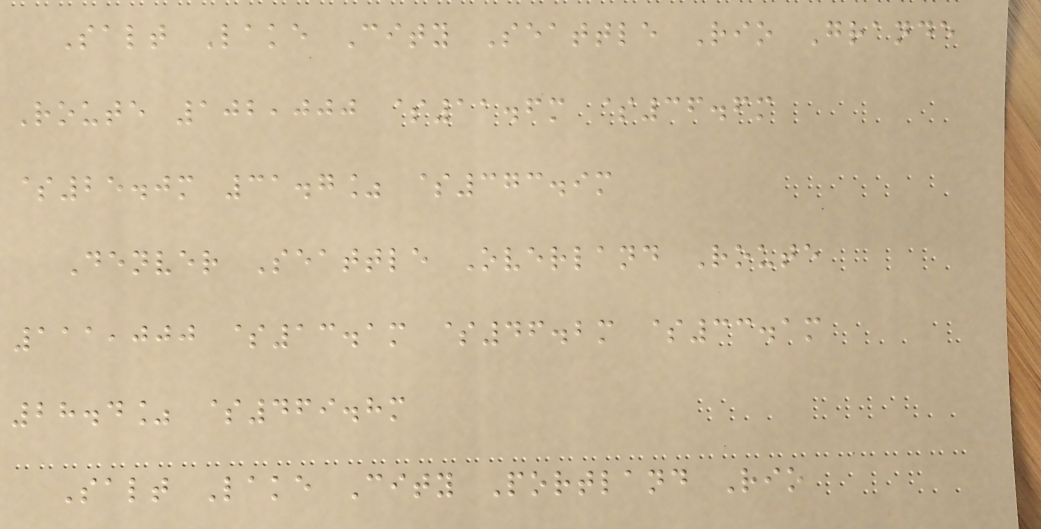Salt Lake City Seattle Rio Grande
Route 102,000 $11.6m $36.6m
$25.0m 31.7% $373.9m
Denver Seattle Overland Route
111,000 $13.1m $46.2m $33.1m
28.4% $469.8m
Salt Lake City Portland Rio
